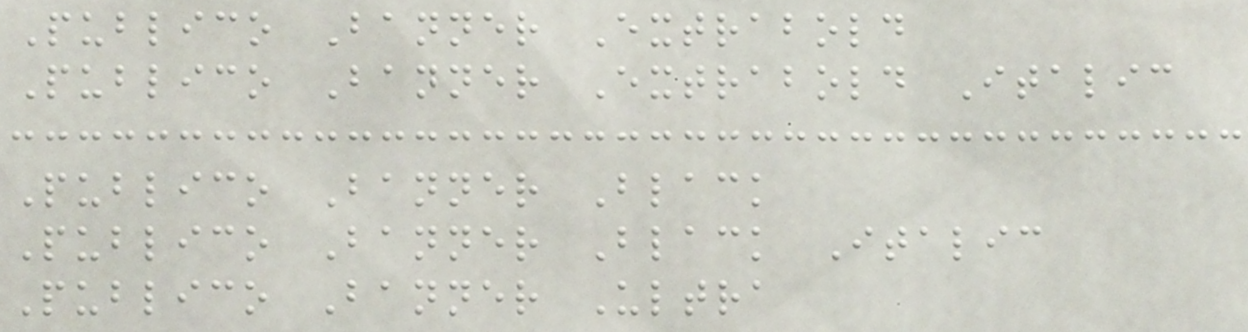Publico Banner Extrabold
Publico Banner Extrabold Italic
Publico Banner Black
Publico Banner Black Italic
Publico Banner Ultra
